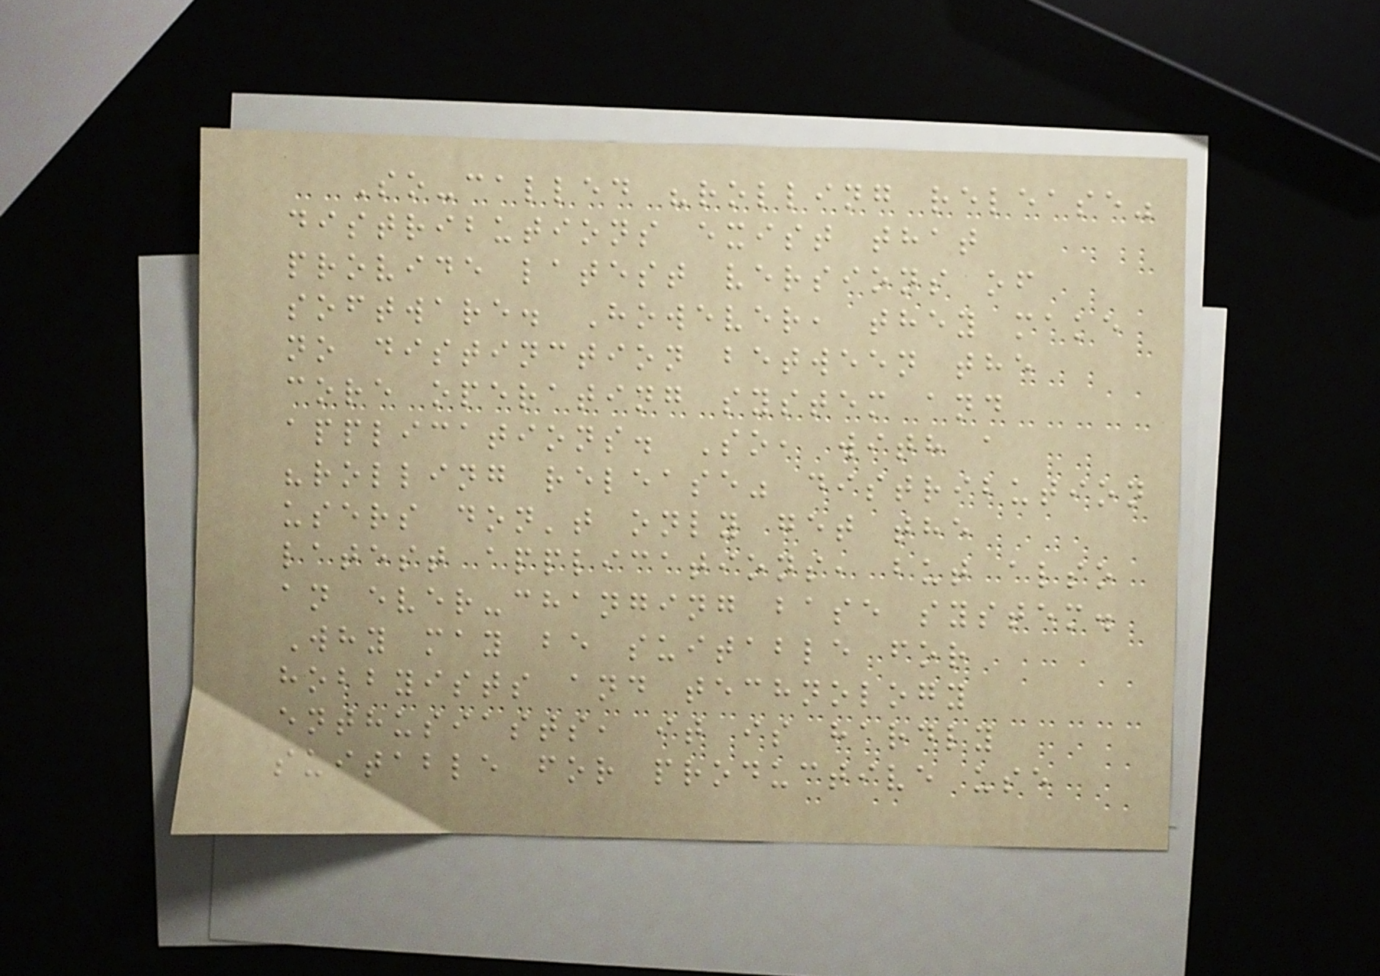So-called "rolling release"
distributions exist that
provide latest versions of
software. However, they make
no distinction between the
core operating system and
applications. So, with a
"rolling release" distribution
users don't only get the
latest applications, but also
an ever-changing base system.
Why may be suitable for
hobbyists and technology
enthusiasts, it is hardly
suitable for productive use
